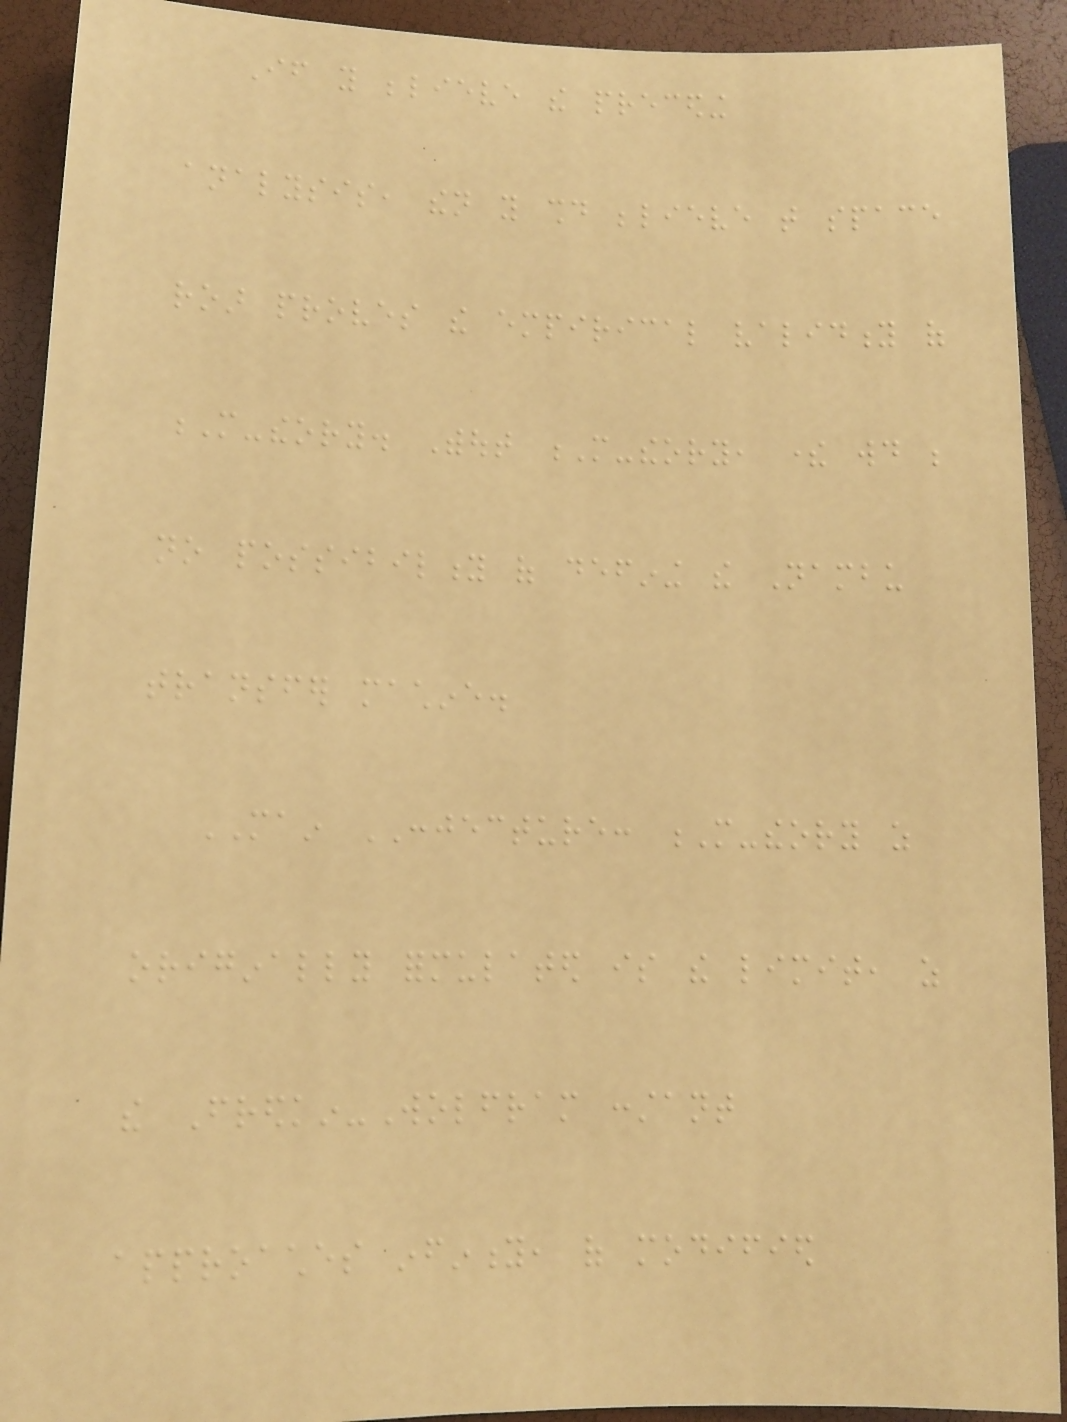If you believe the preceding
analysis, then you should believe that space
roar proves the empirical validity of
M-theory. Without M-theory, there would be
no possibility of defining the Nambu
transfer machine.
MAIN CONJECTURE: M-theory as
originally formulated is the limit, as
the Fredkin-Wolfram constant
approaches infinity, of modified
